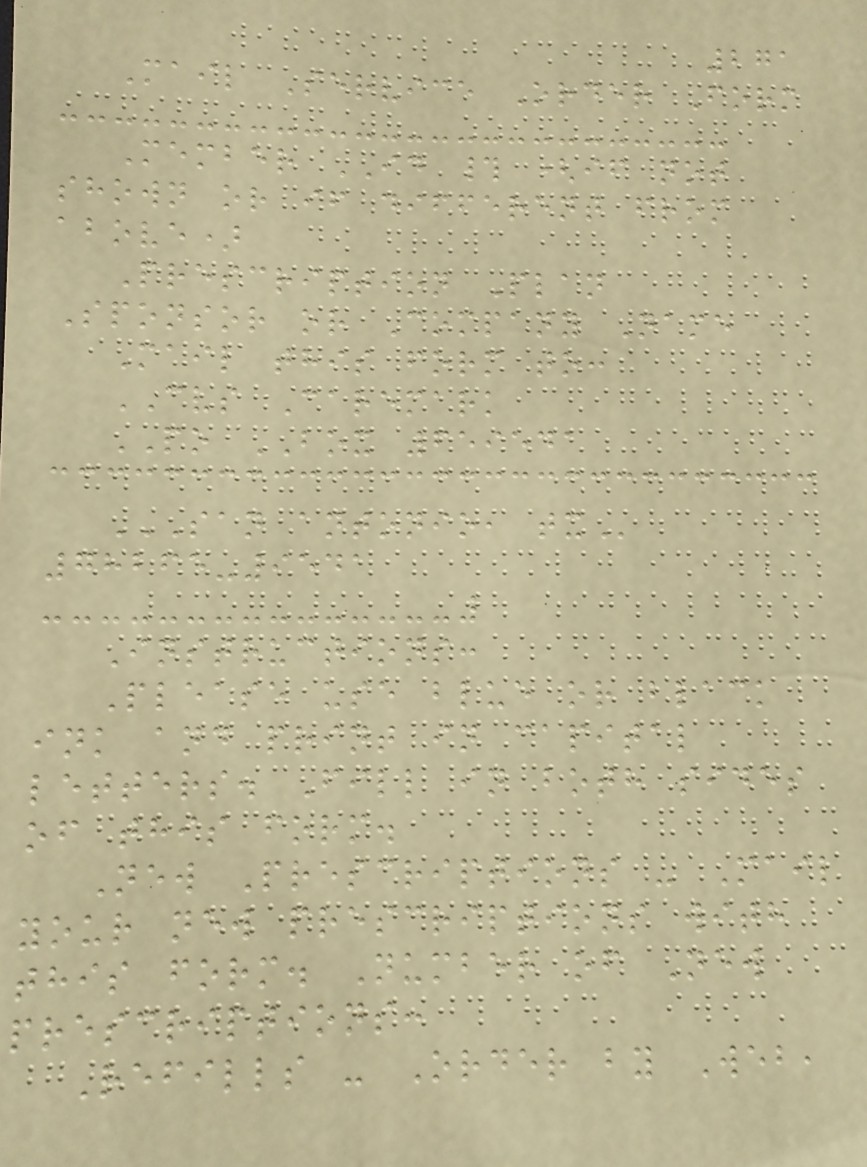271
Mail Service Order Form
Member ID # (if not
shown or if different from
above)
Prescription Plan
Sponsor or Company Name
Mail this form to:
CVS Caremark
PO BOX 659541
SAN ANTONIO, TX
78265-9541
Instructions:
Please use blue or black
ink and print in capital
letters. Fill in both sides
of this form.
New Prescriptions - Mail
your new prescriptions with
this form. Number of New
prescriptions:
Refills - Order by Web,
